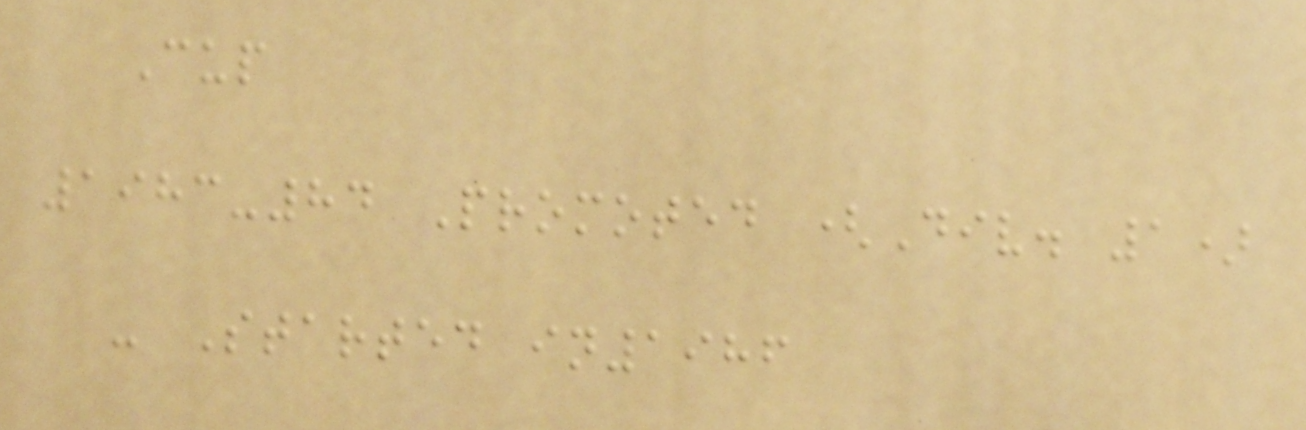Cup
1983-84 Promoted (Div. 1)
- Started in1986
